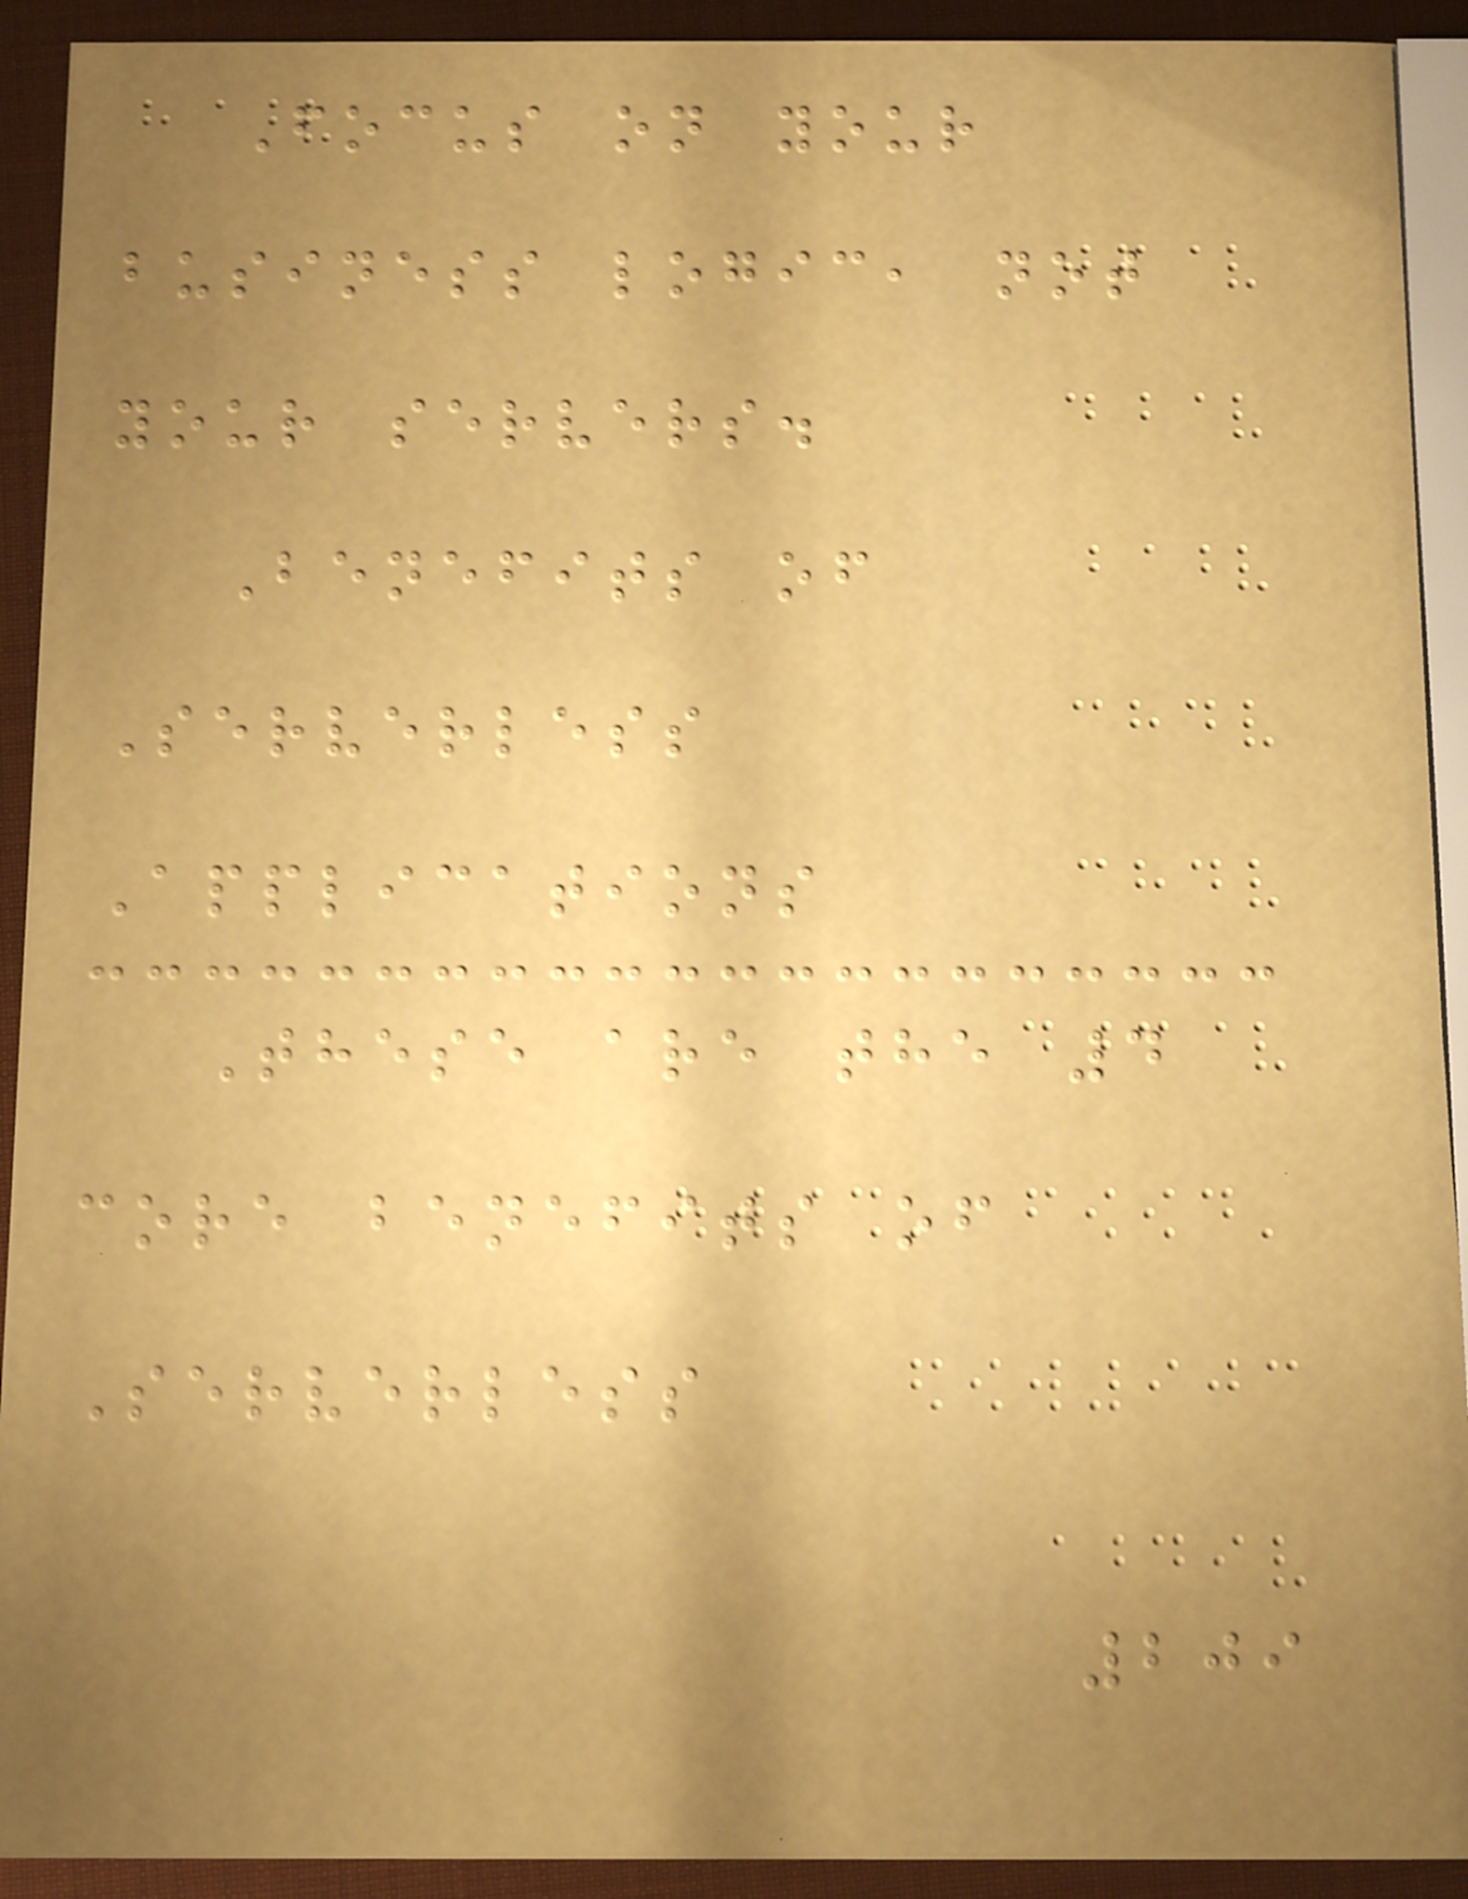Focus on your
business logic, not
your servers.
Benefits of
Serverless
Applications
These are the 4
core benefits of
Serverless
209
